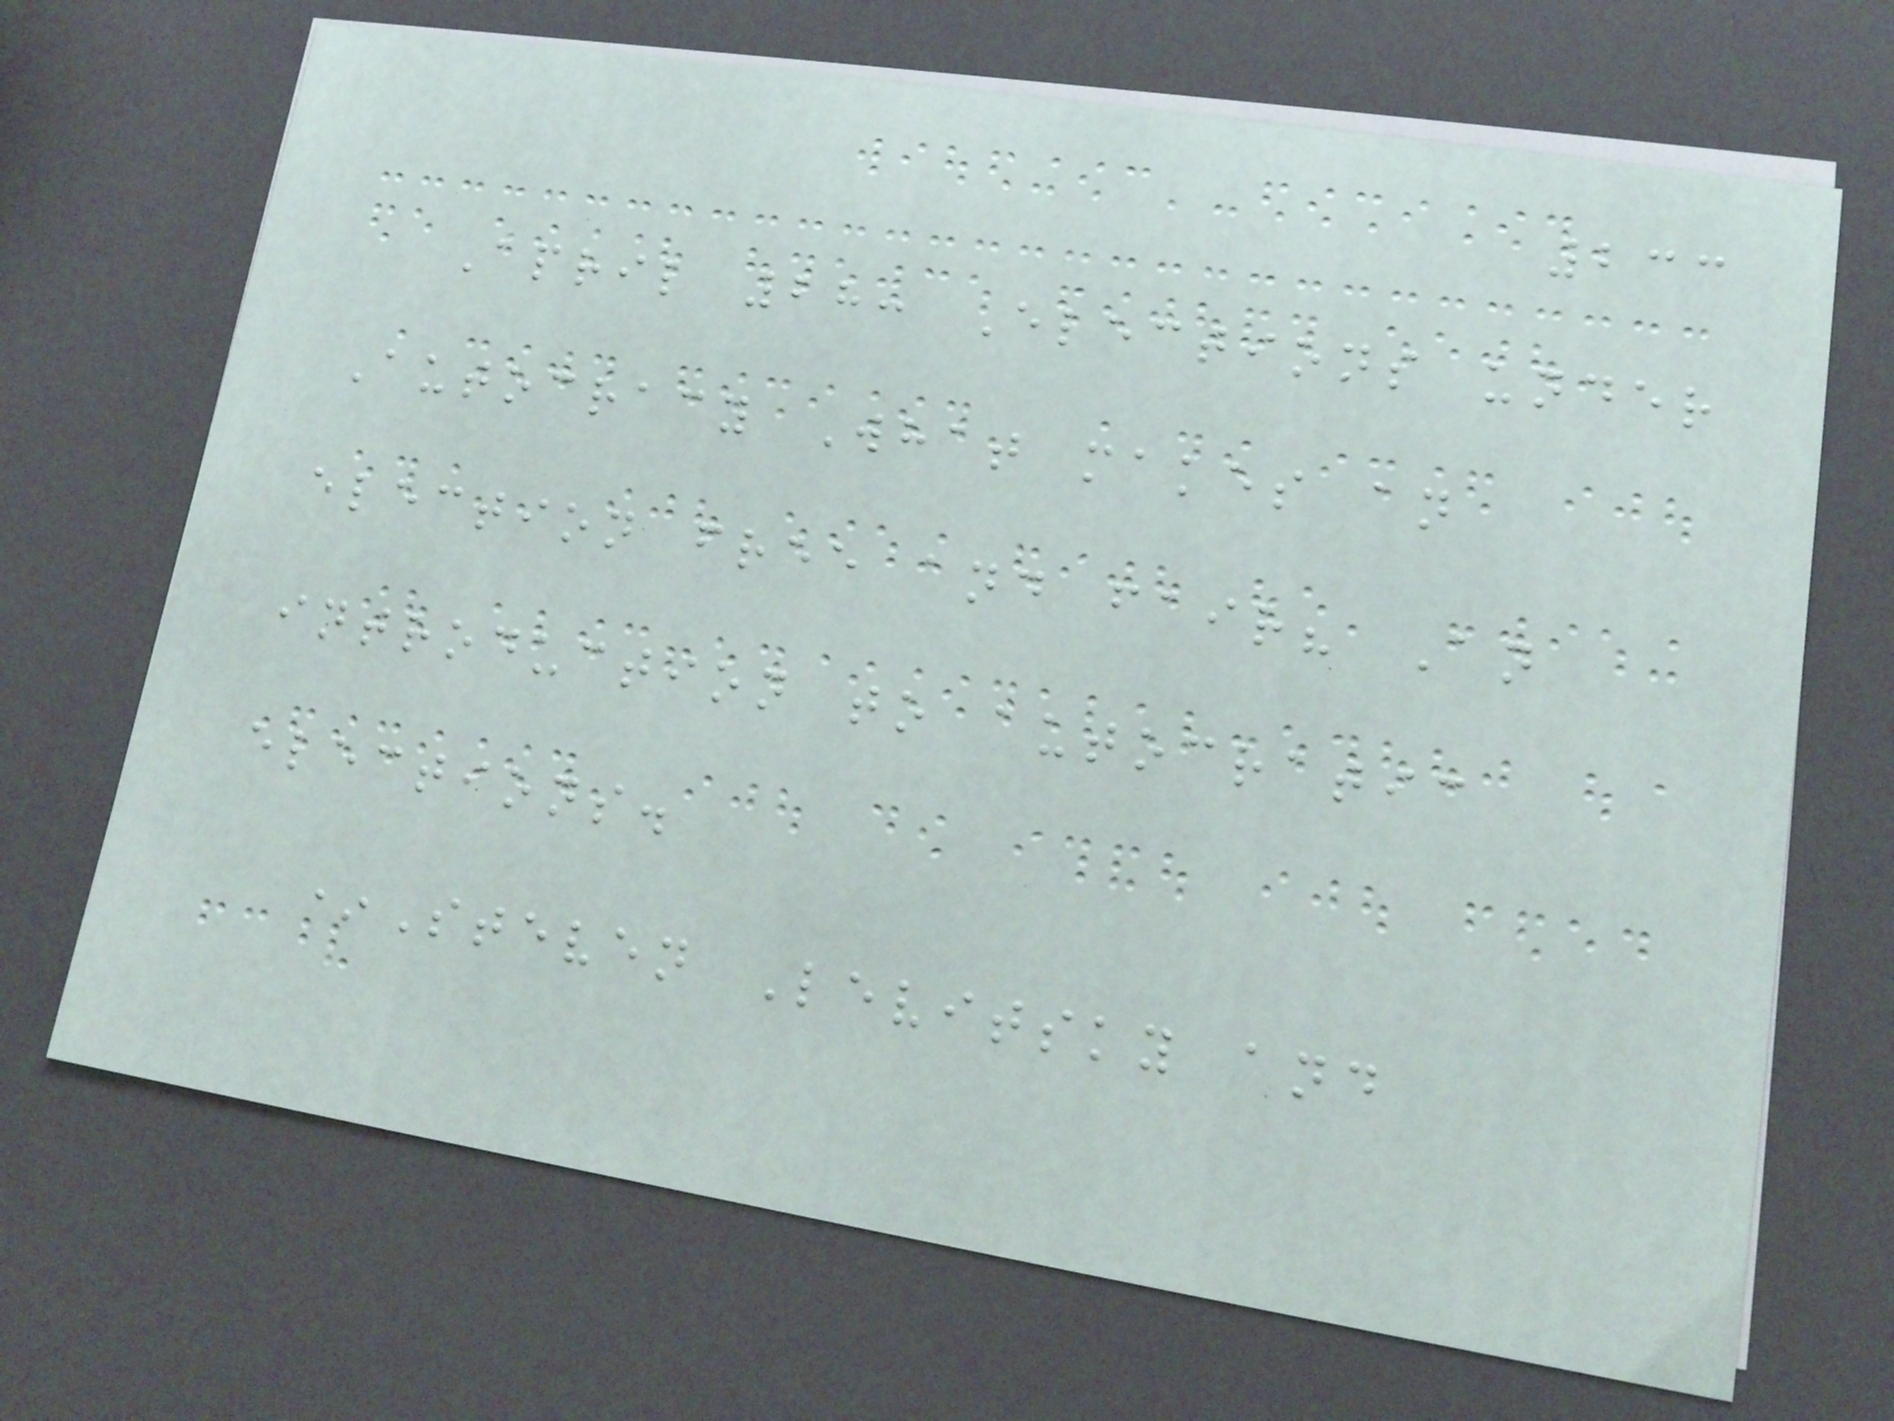233
April 28: Elections under
Autocracy What makes an
election free and fair? An
introduction to autocratic
elections.
*Steven Levitsky and
